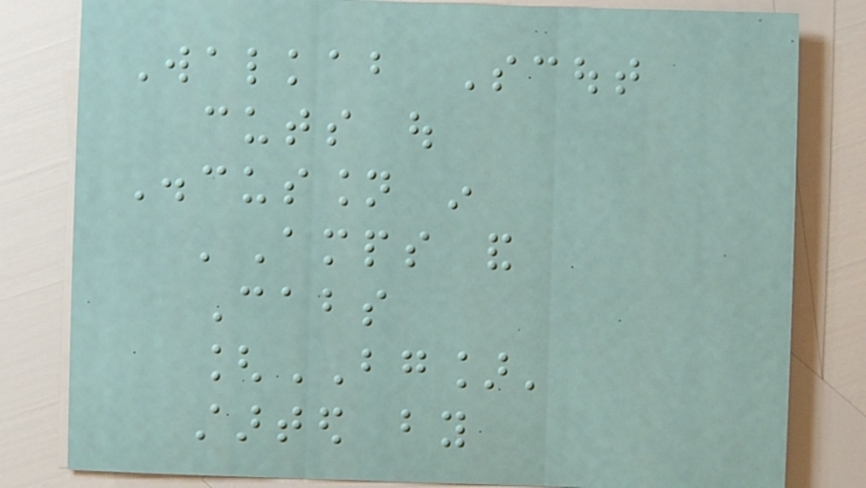Walkabout Scout
cuts out
Discussion in
'Amps and
Cabs
[BG]'
started by
